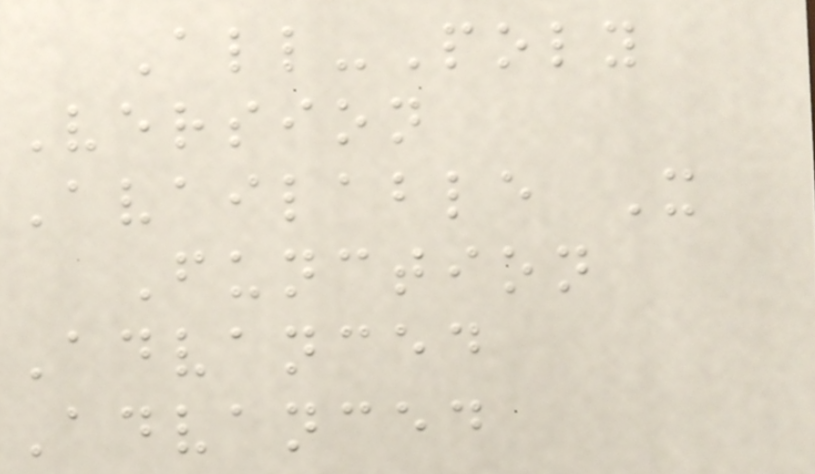All-Poly
Version
Available X
Function
Advanced
Advanced
